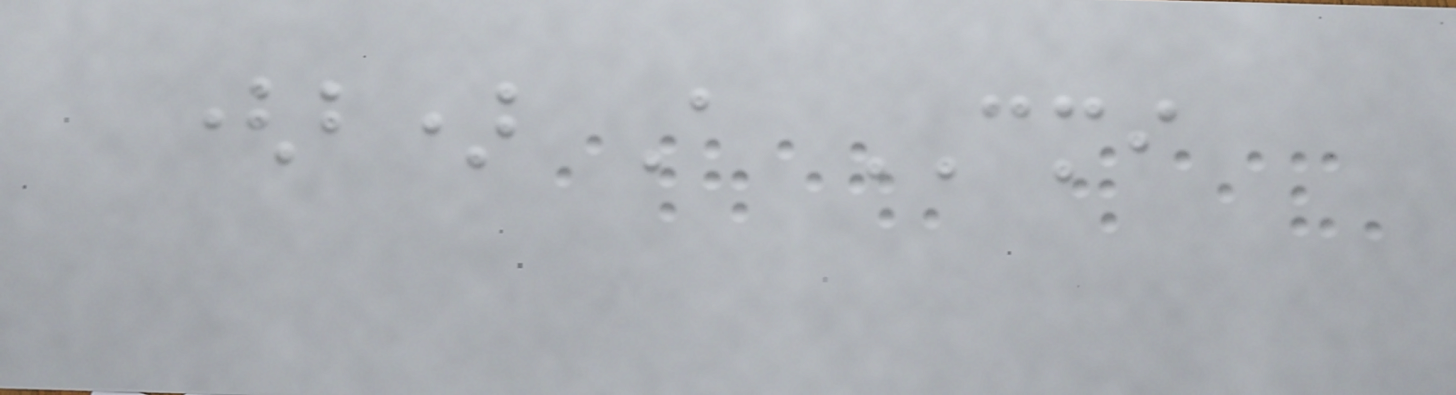(b) A CMI
